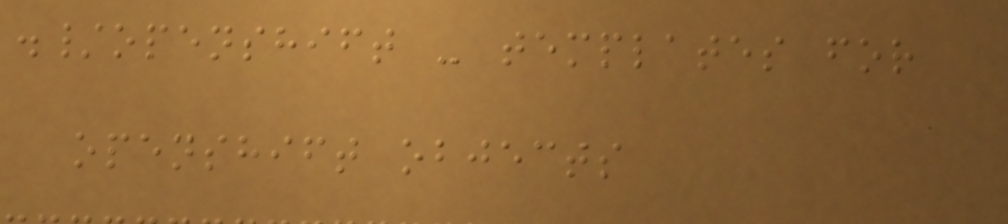./openshift - templates for
openshift objects
